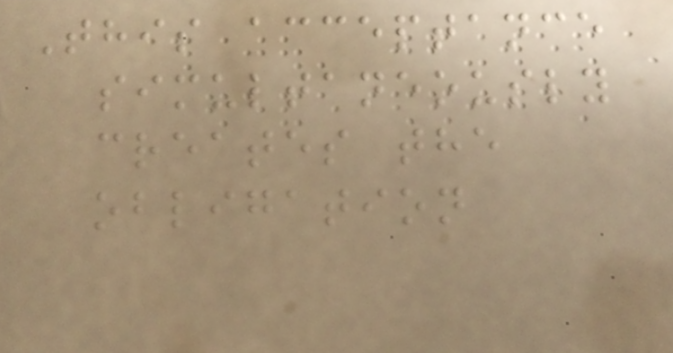This acceptance
simultaneously
creates the
obligation
